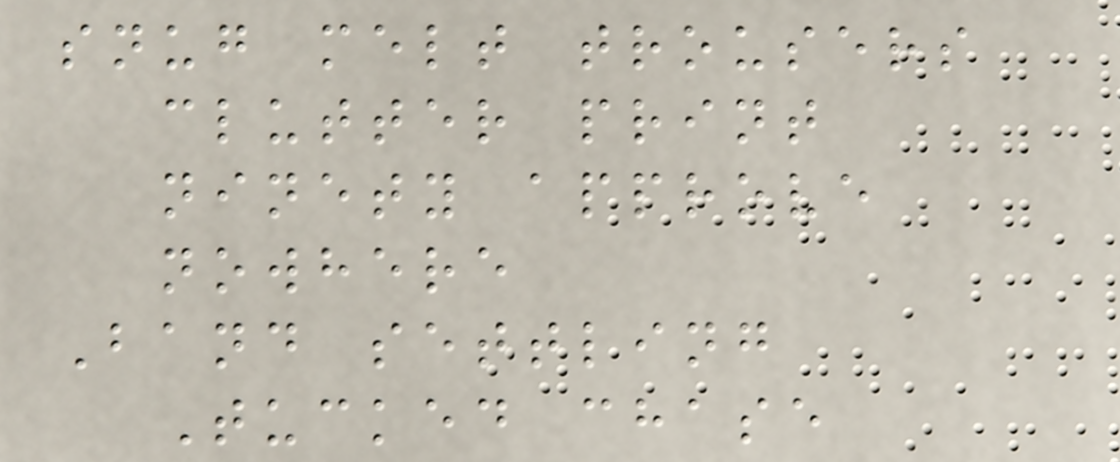snug melt trousers
clutter print
ninety approve
nowhere
Band settling
Tucked chase
